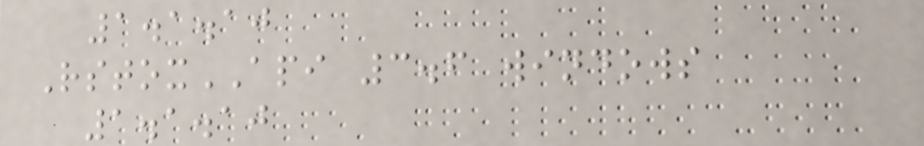1.1.10
RstoxAPI 3.6 windows
1.1.10
